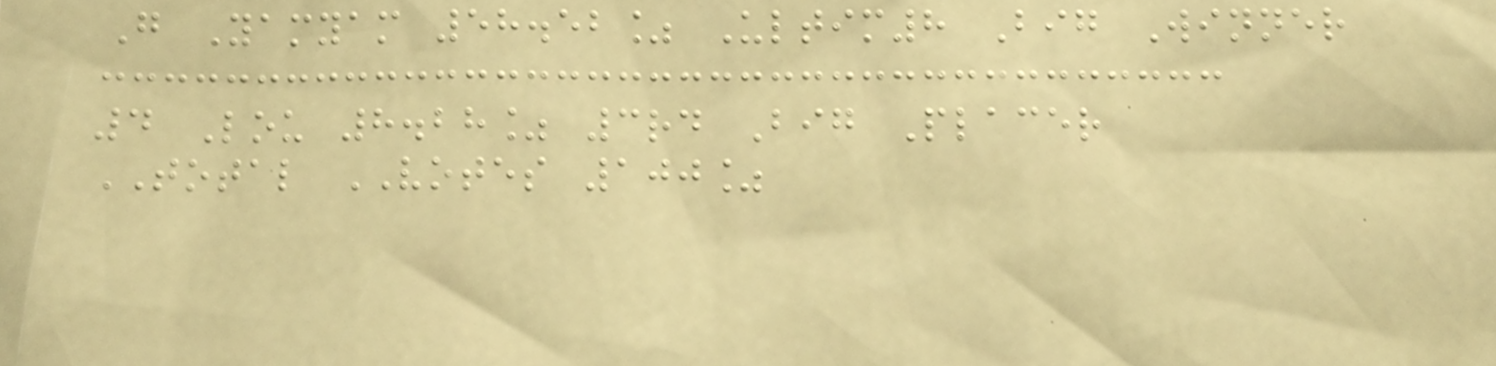G Yamyam 58.52% Ultim8 Big Winner
4 Lou 8.28% 3rd Big Placer
TOTAL VOTES 100%
